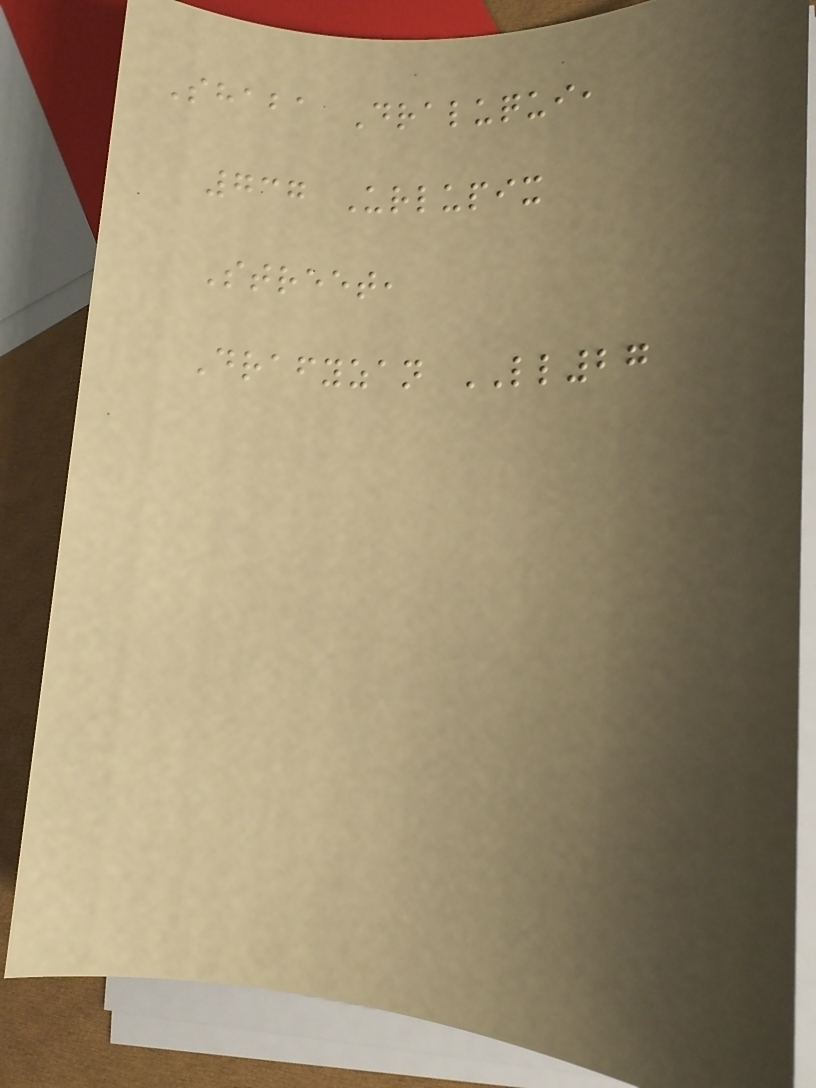Shaba Draluqui,
737 Urlupix
Street,
Drafyzan LL27
